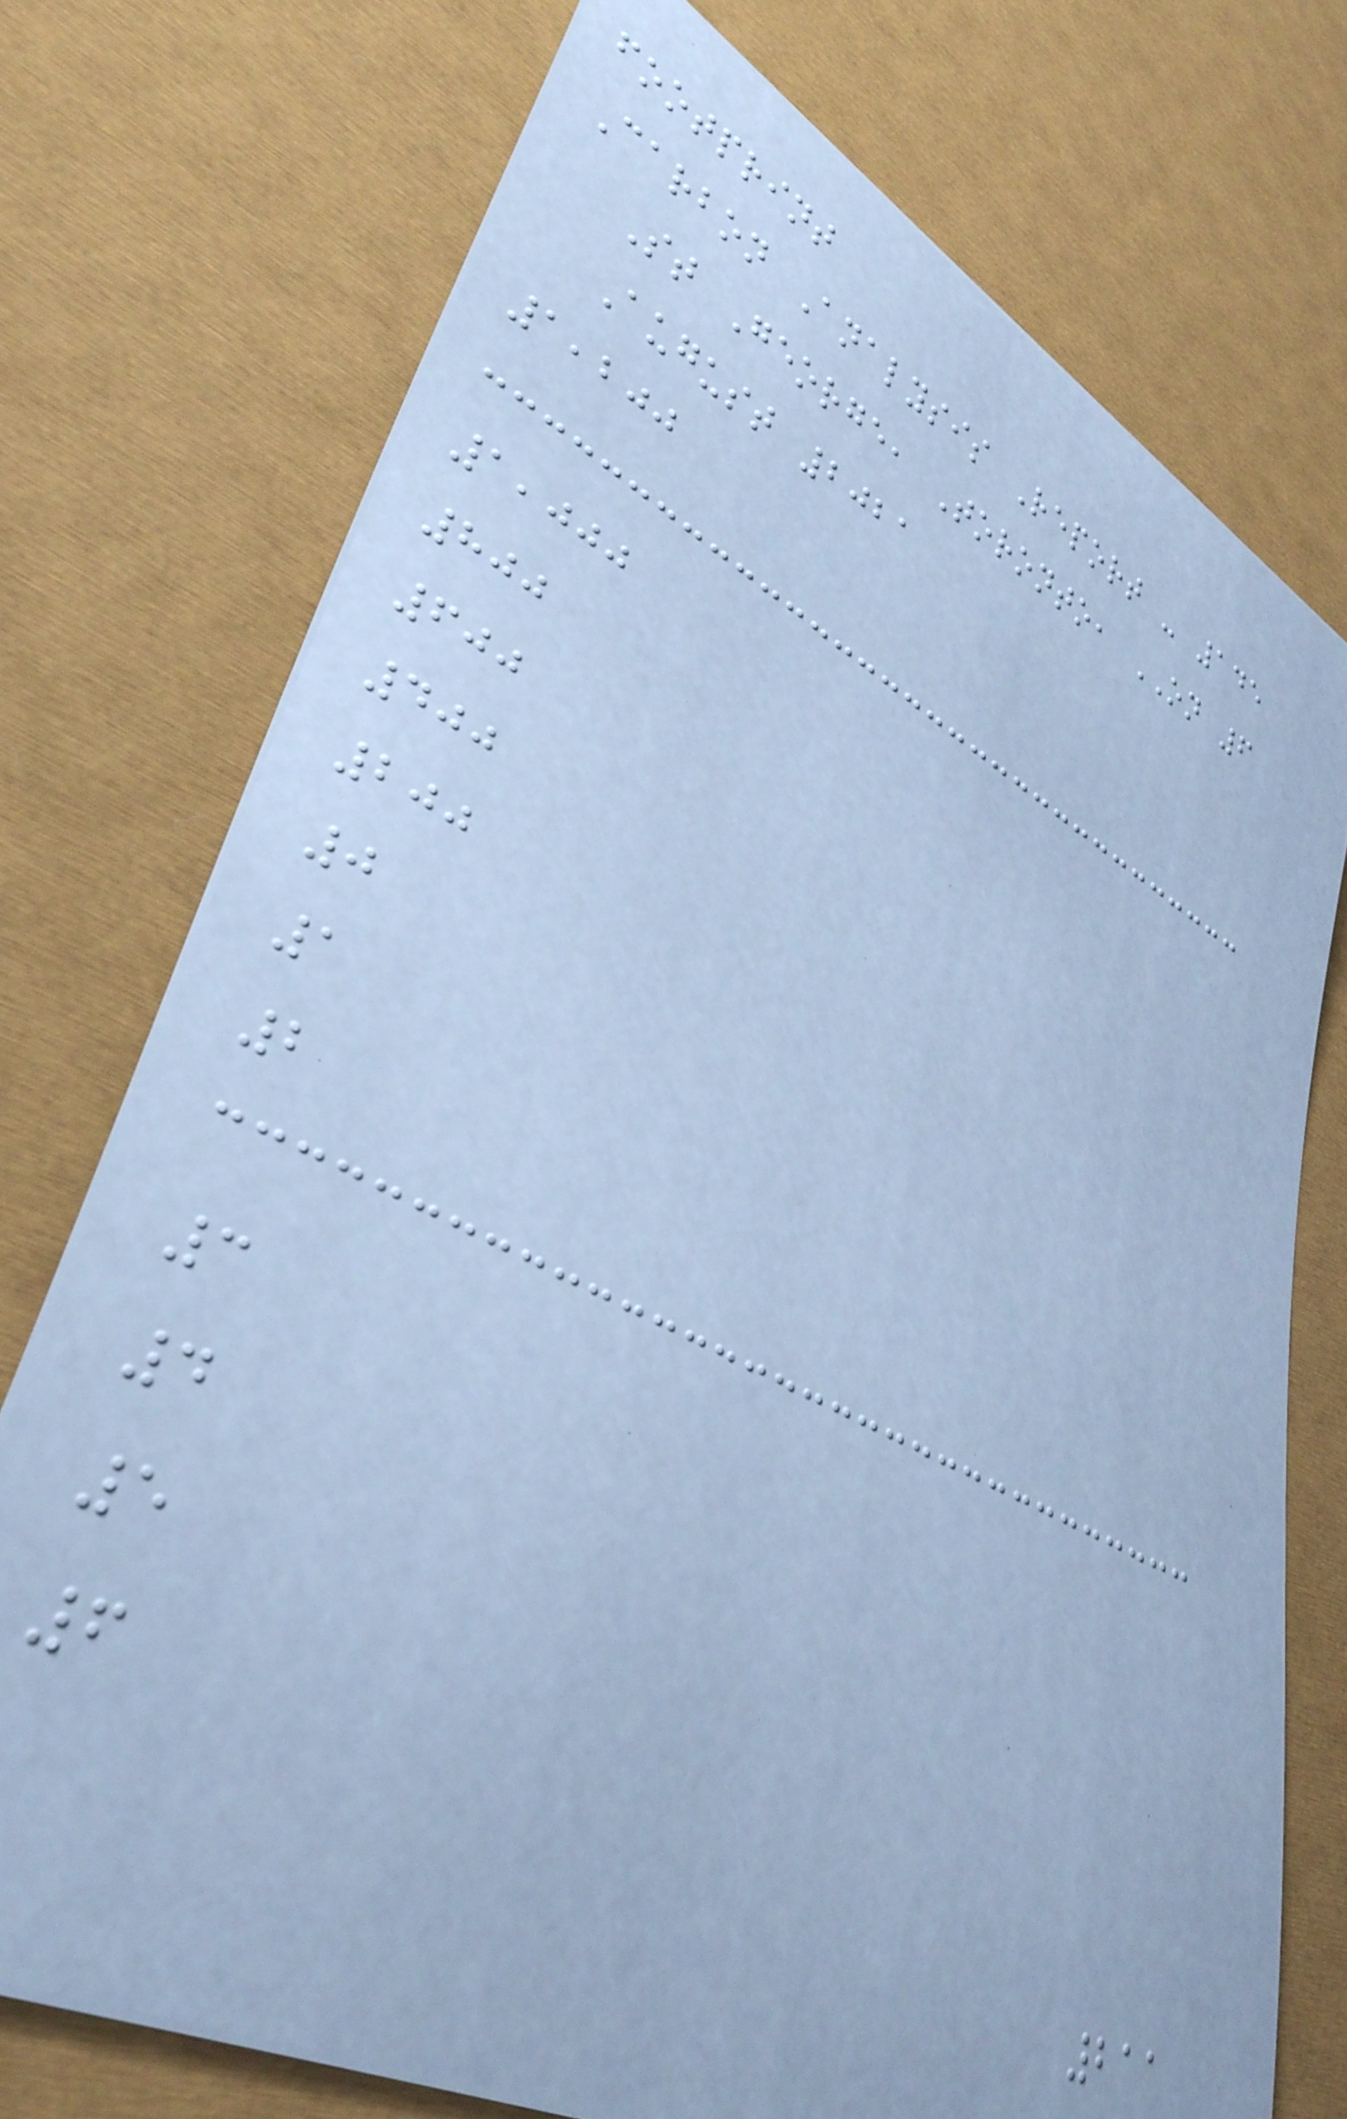footprint
Carbon Analysis Report - 145
St George, Toronto, ON 6
August 2021
1,200
1,000
800
600
400
200
0
1
2
3
4
5
6
211
